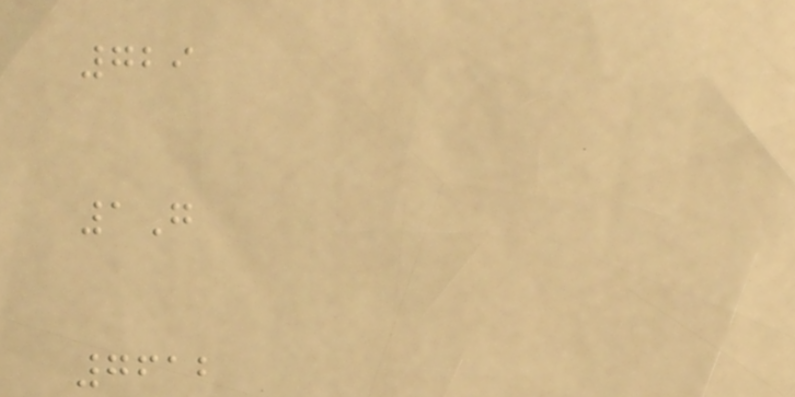729
1G
7612
